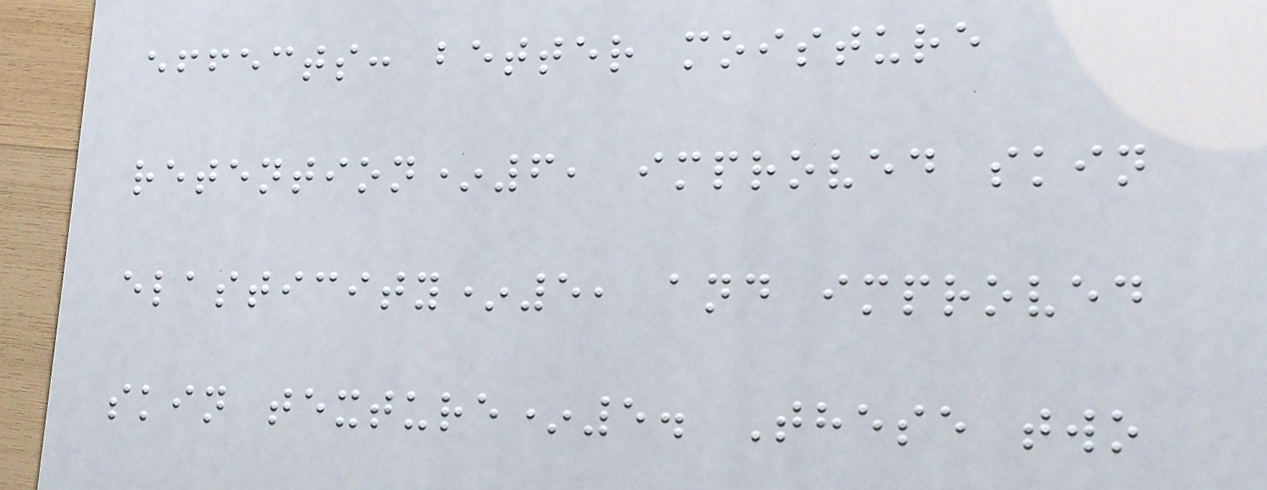effects: better moisture
retention*6, improved skin
elasticity*5, and improved
skin texture*5. These two
